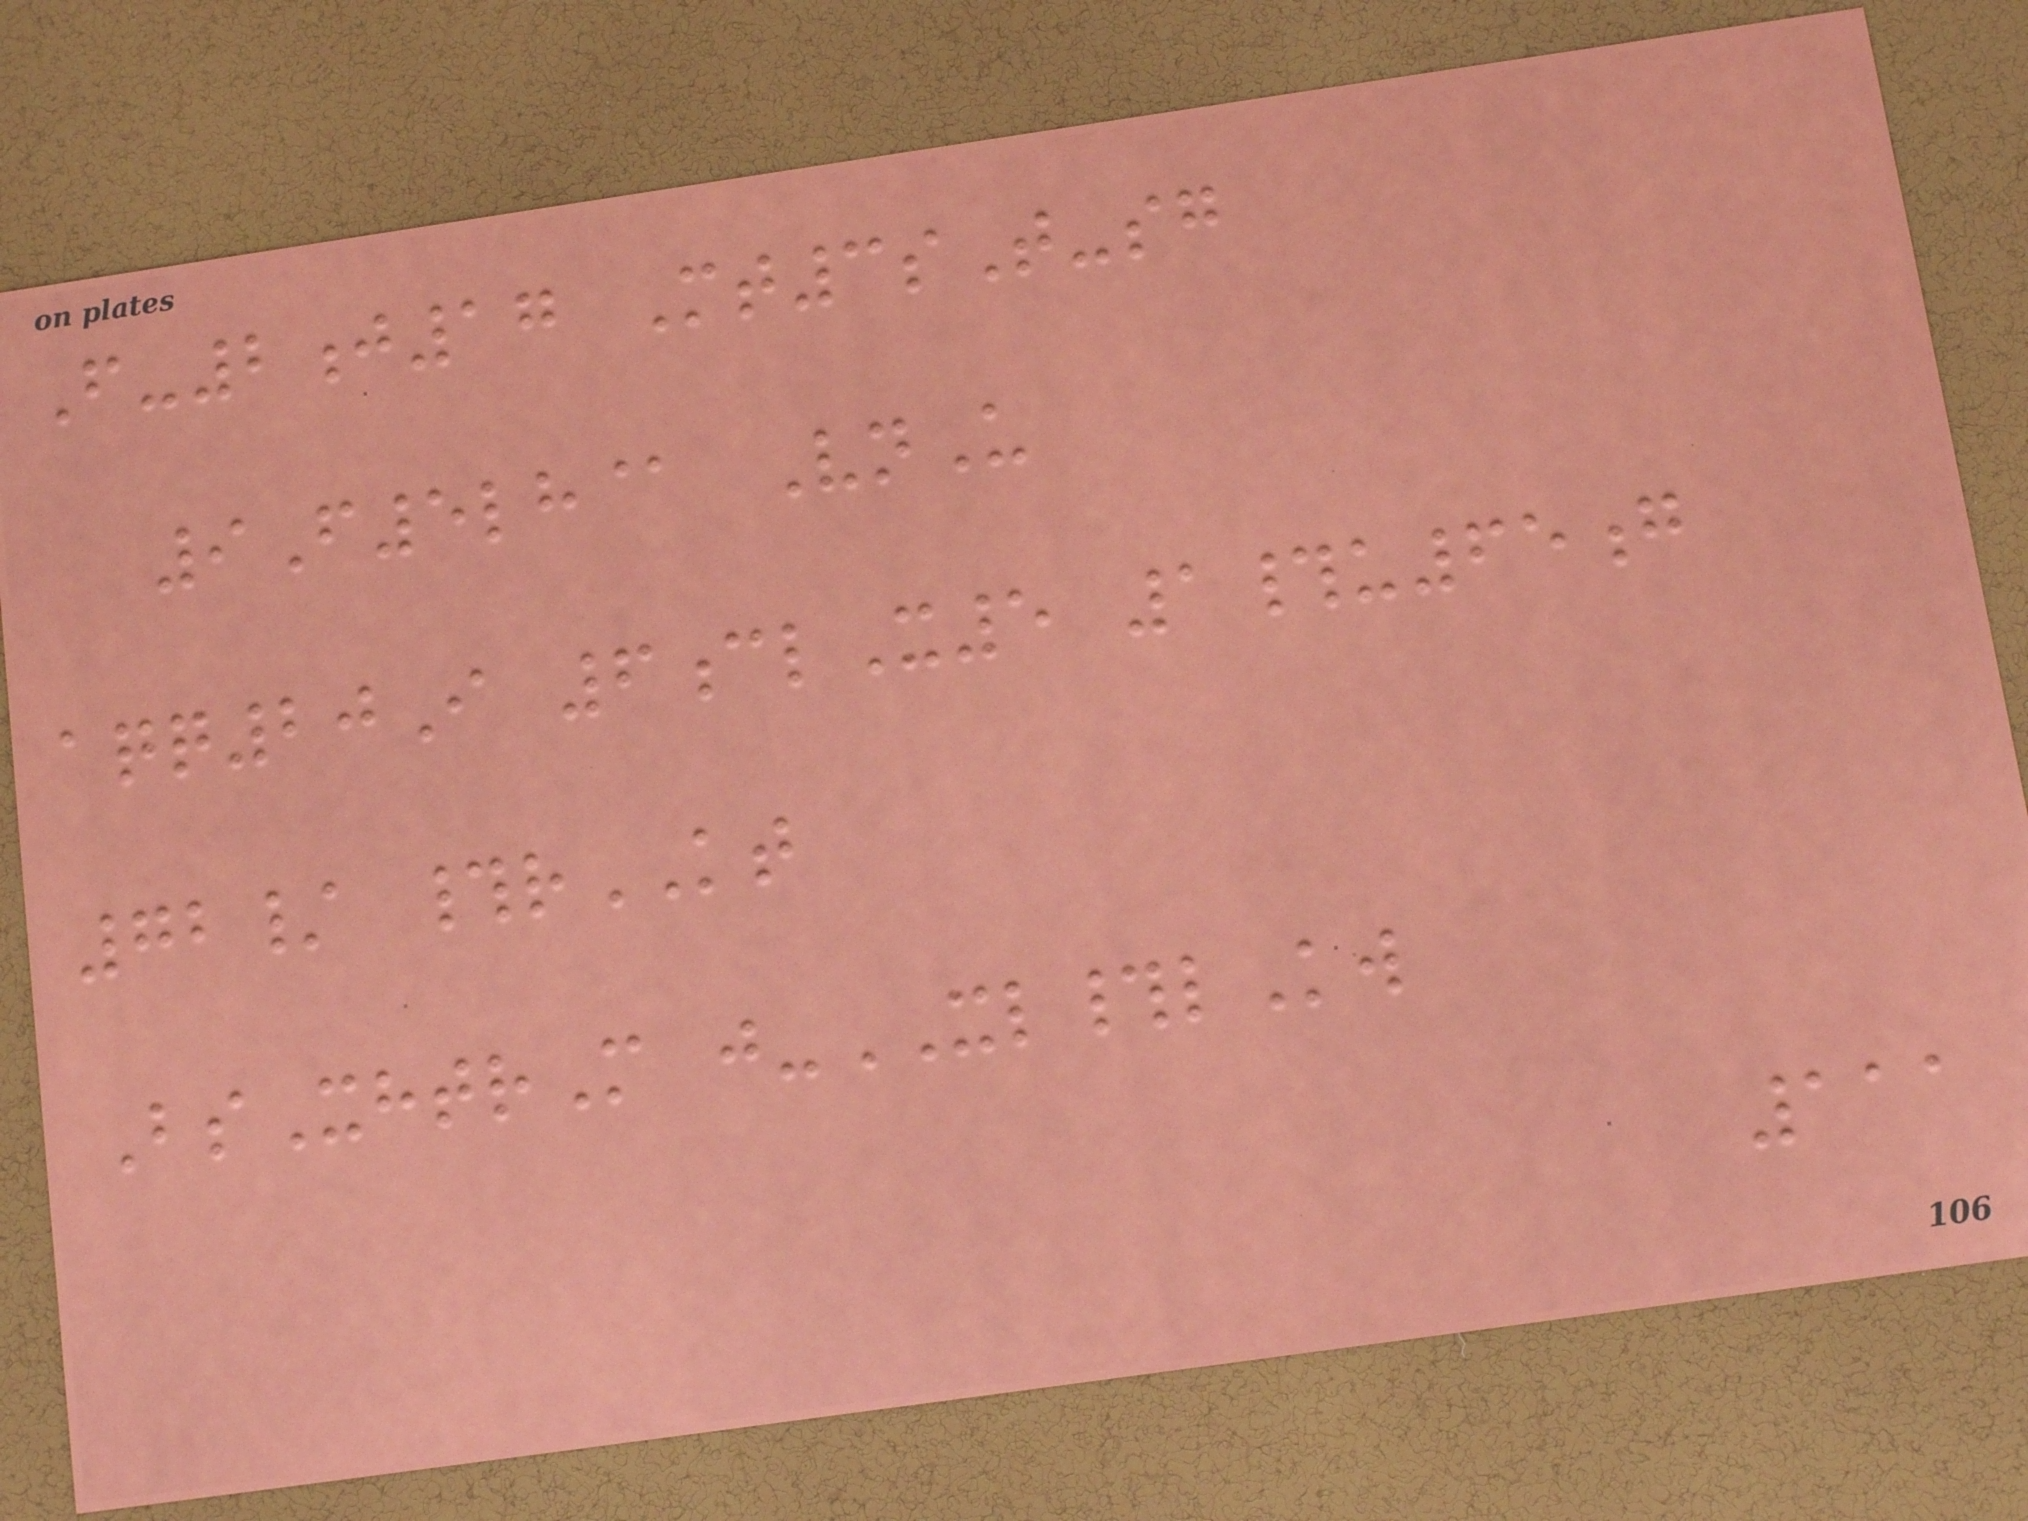F-2j17 Mt3sT-sg
9F5lh@ VnU
aqq20I 6clX5 1#u65g
72/ #rKT
BsXhtrM j-XL#lKw
111
